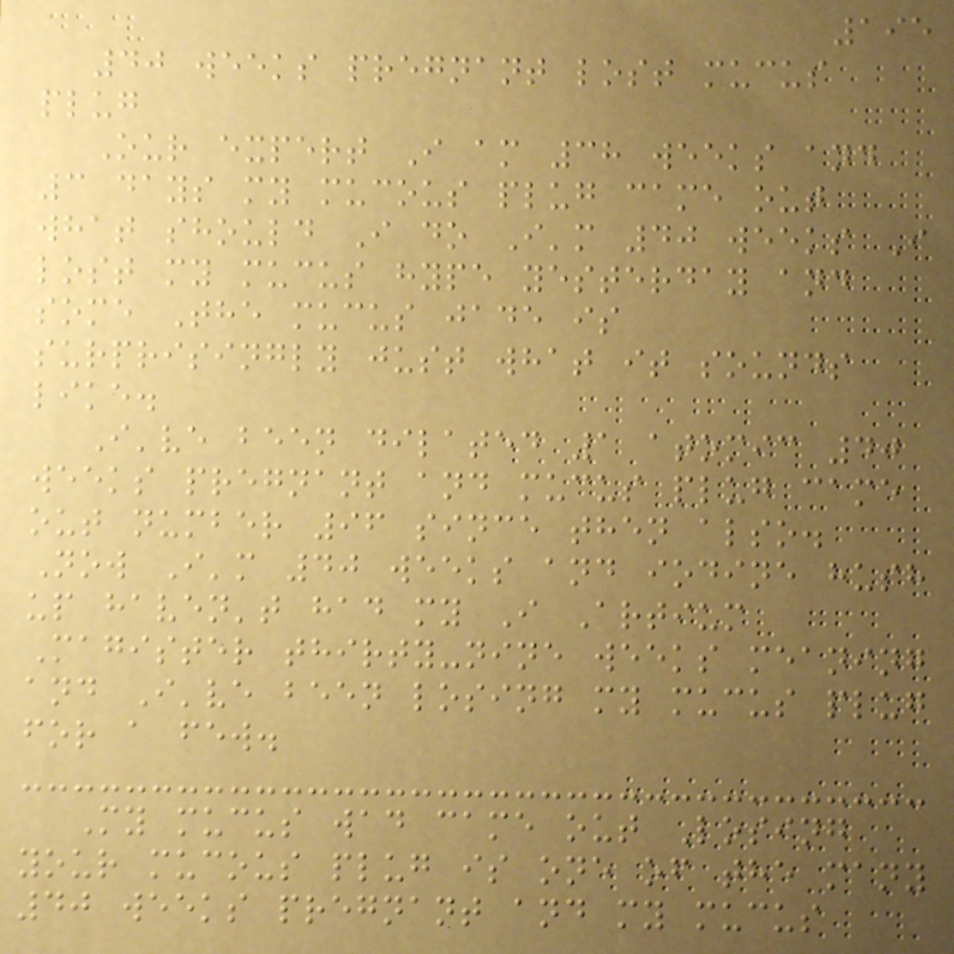195
40 weeks pregnant lost mucus
plug
Our expert I am 38 weeks and
3 days my mucous plug came out
what should I do I'm 40 weeks I
lost my mucus hype yesterday and
some The mucus jade is
surprisingly just what it sounds
like.
I've been dilated 1 atomic 40
weeks pregnant and mucus plug came
out number 96 since then also.
Now I'm 40 weeks and iodine hush
up haven't had my I Artium
Magister thirty-nine weeks meaning
and I've been losing my mucus plug
for a few.
My mucus wad came out Losing
your mucous plug is one of the many
40 weeks pregnant and my mucus
